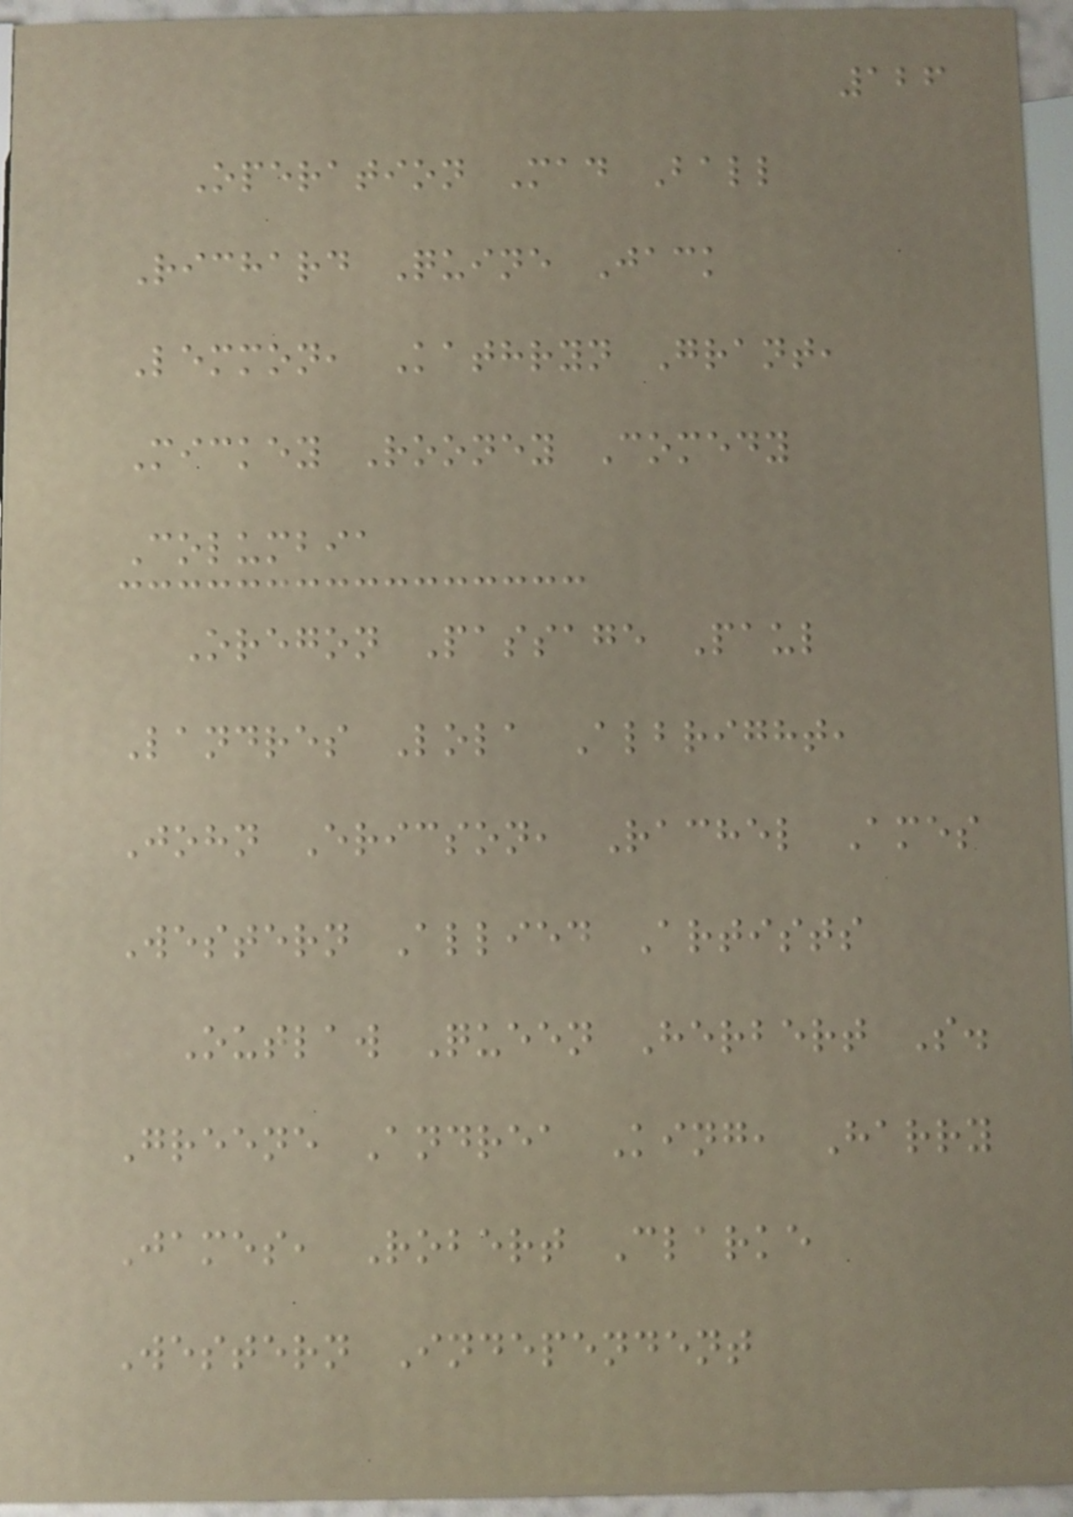126
Operation Mad Ball
Richard Quine Jack
Lemmon, Kathryn Grant,
Mickey Rooney Comedy
Columbia
Oregon Passage Paul
Landres Lola Albright,
John Ericson, Rachel Ames
Western Allied Artists
Outlaw Queen Herbert S.
Greene Andrea King, Harry
James, Robert Clarke
Western Independent
